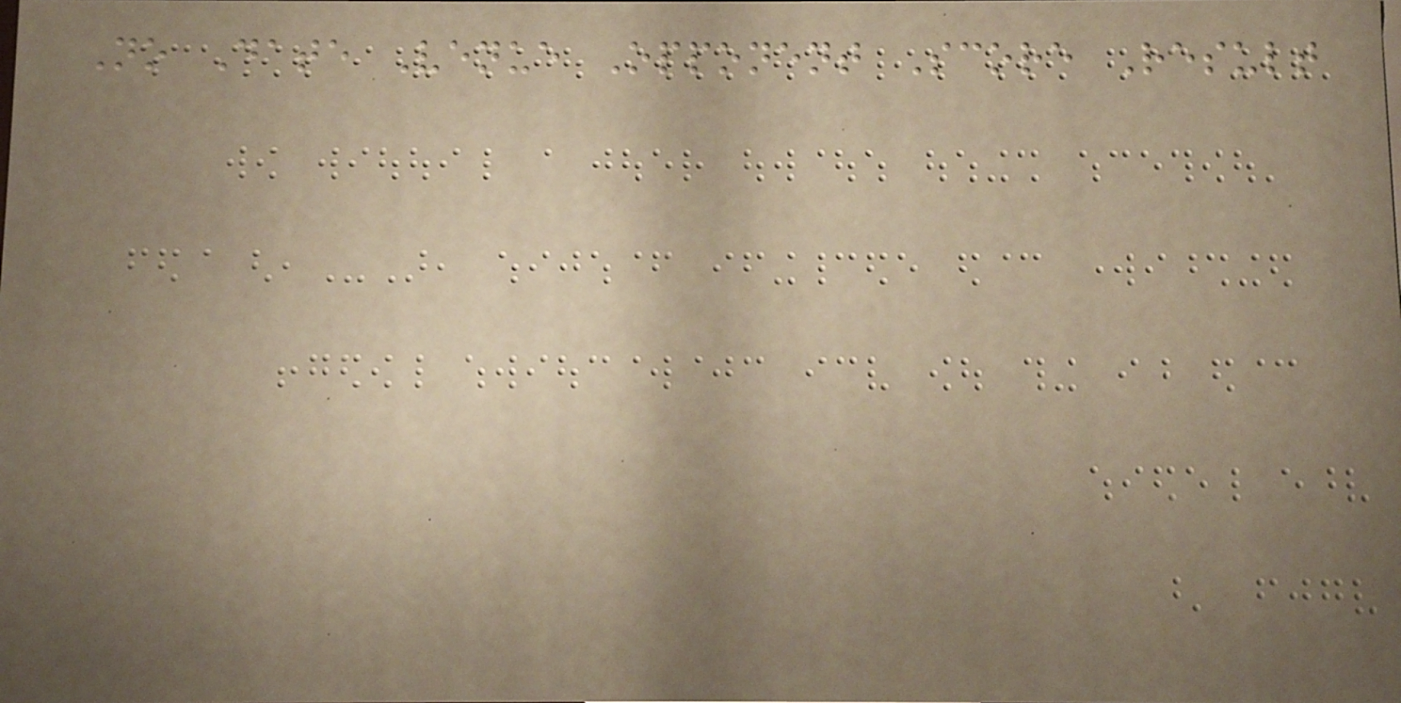No Date Venue Opponent Score Result
